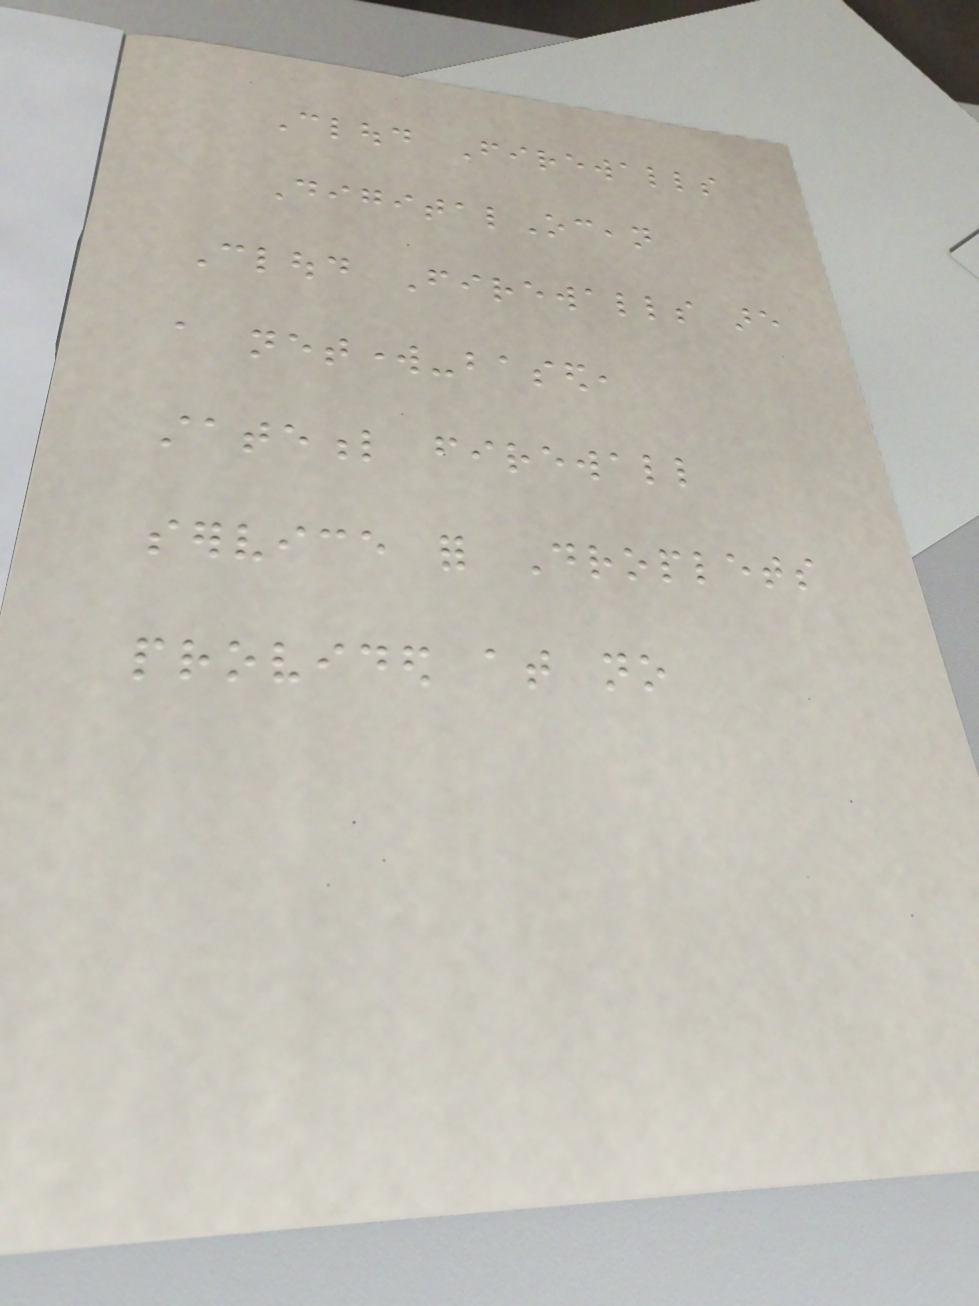Cloud Firewalls
DigitalOcean
Cloud Firewalls are
a network-based,
stateful firewall
service for Droplets
provided at no
